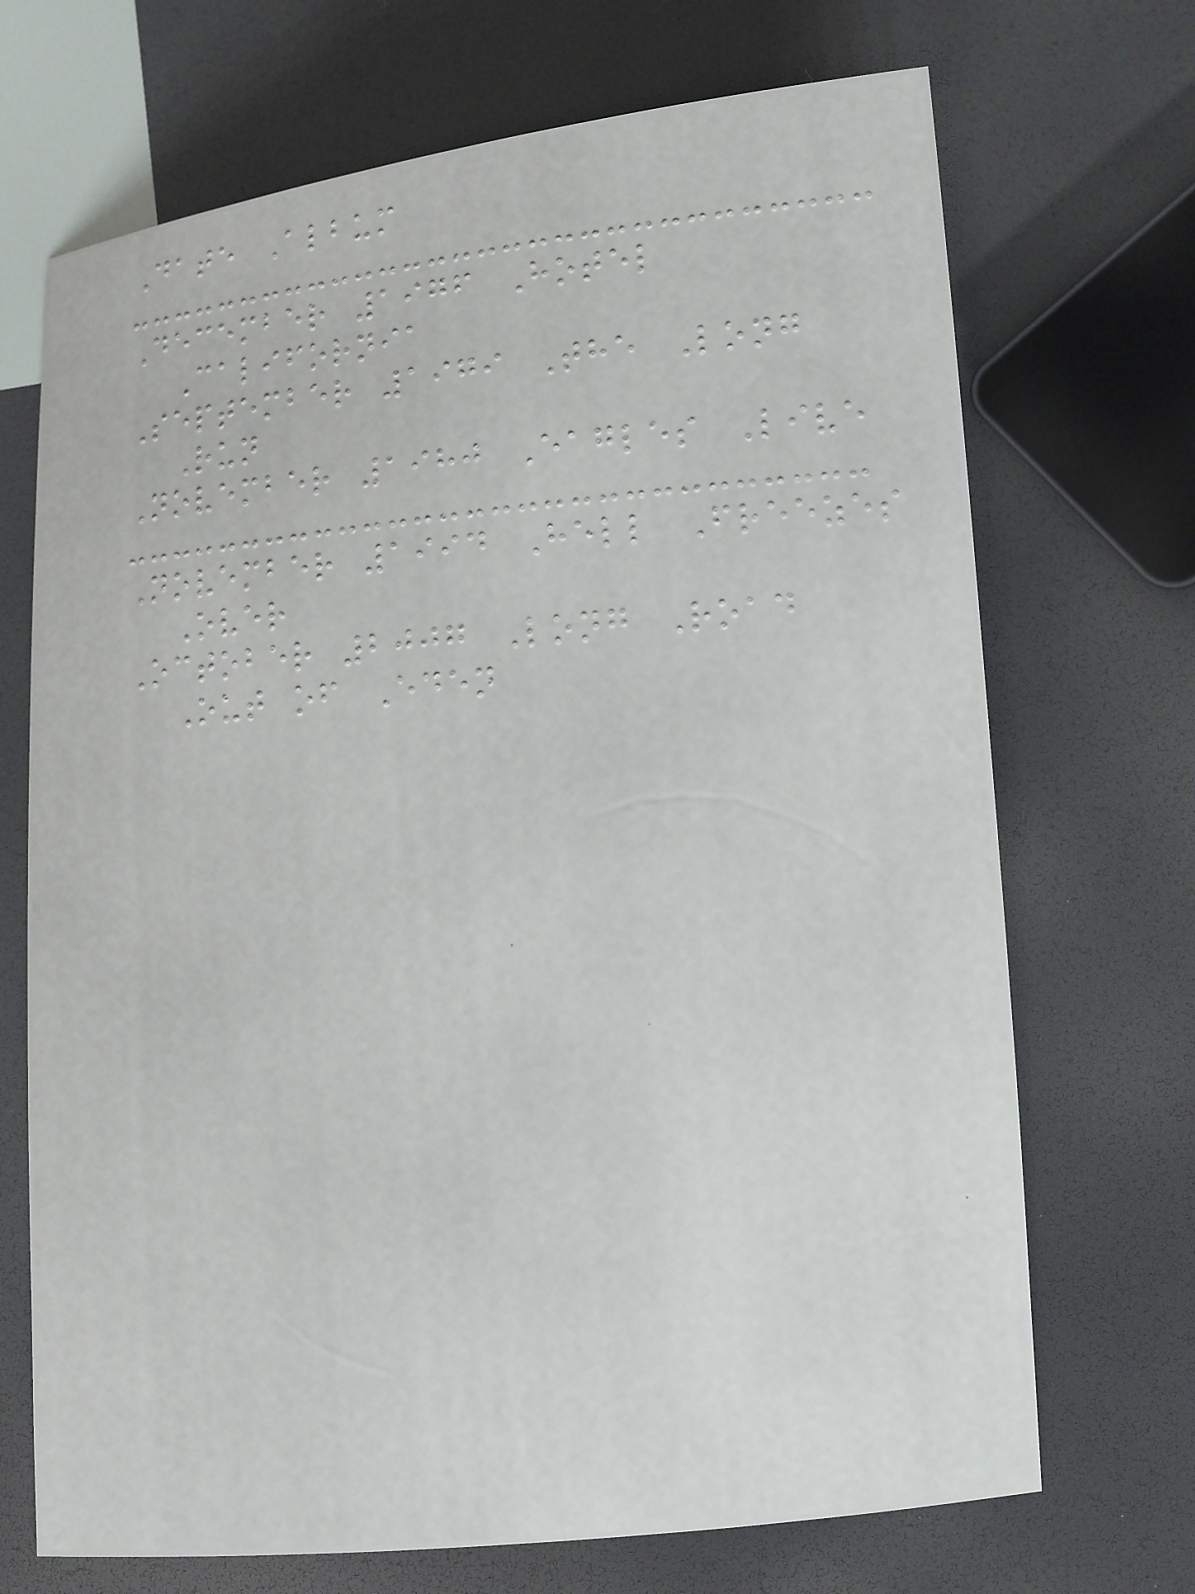Date Album
December 1976 Hotel
California
September 1979 The Long
Run
November 1980 Eagles Live
November 1994 Hell Freezes
Over
October 2007 Long Road
Out of Eden
